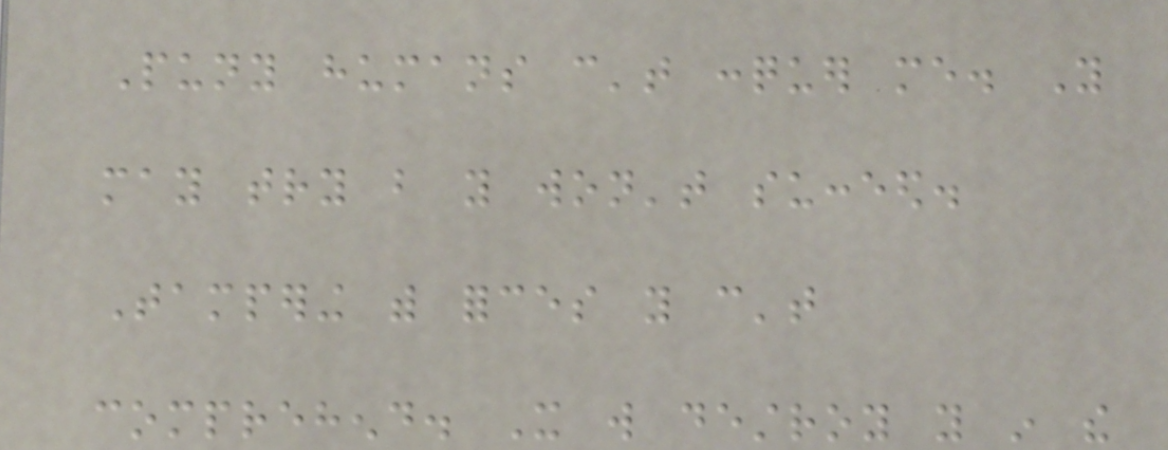Puny humans can't conquer me. You
may try but you won't succeed.
Tampering with forces you can't
comprehend. It will destroy you in the
